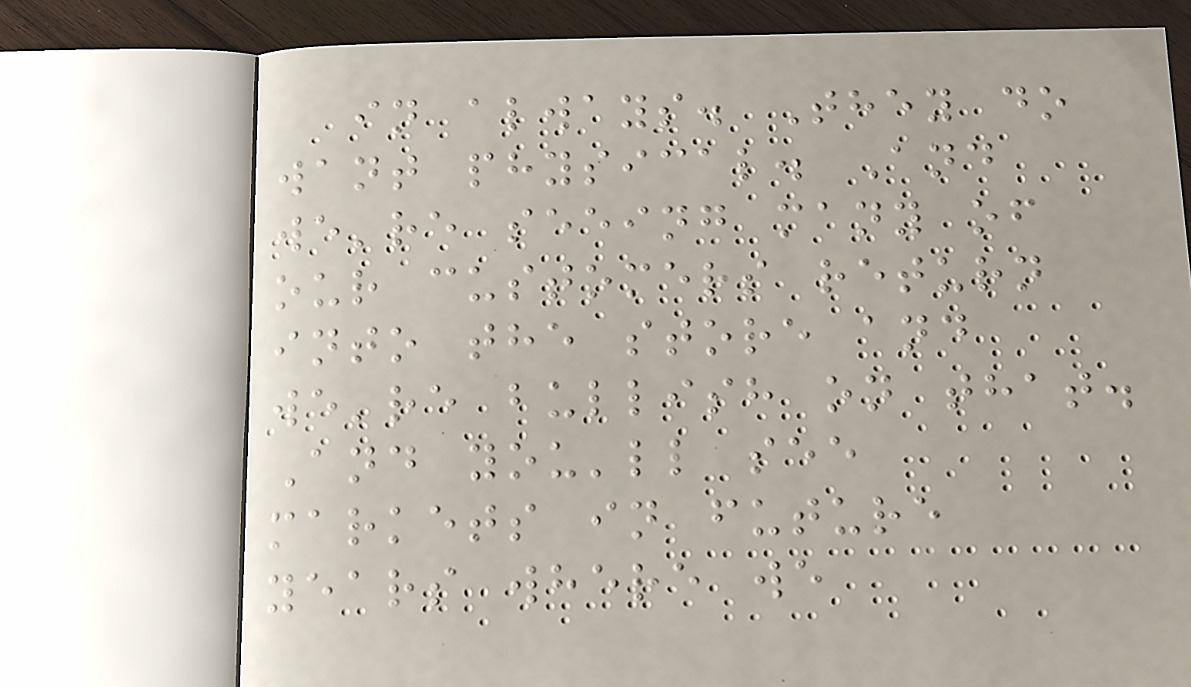in always. They do
want physical. And
we're seeing many of
our customers return
into the store and
we're bullish on that.
And you'll see
markets in future
years where we
